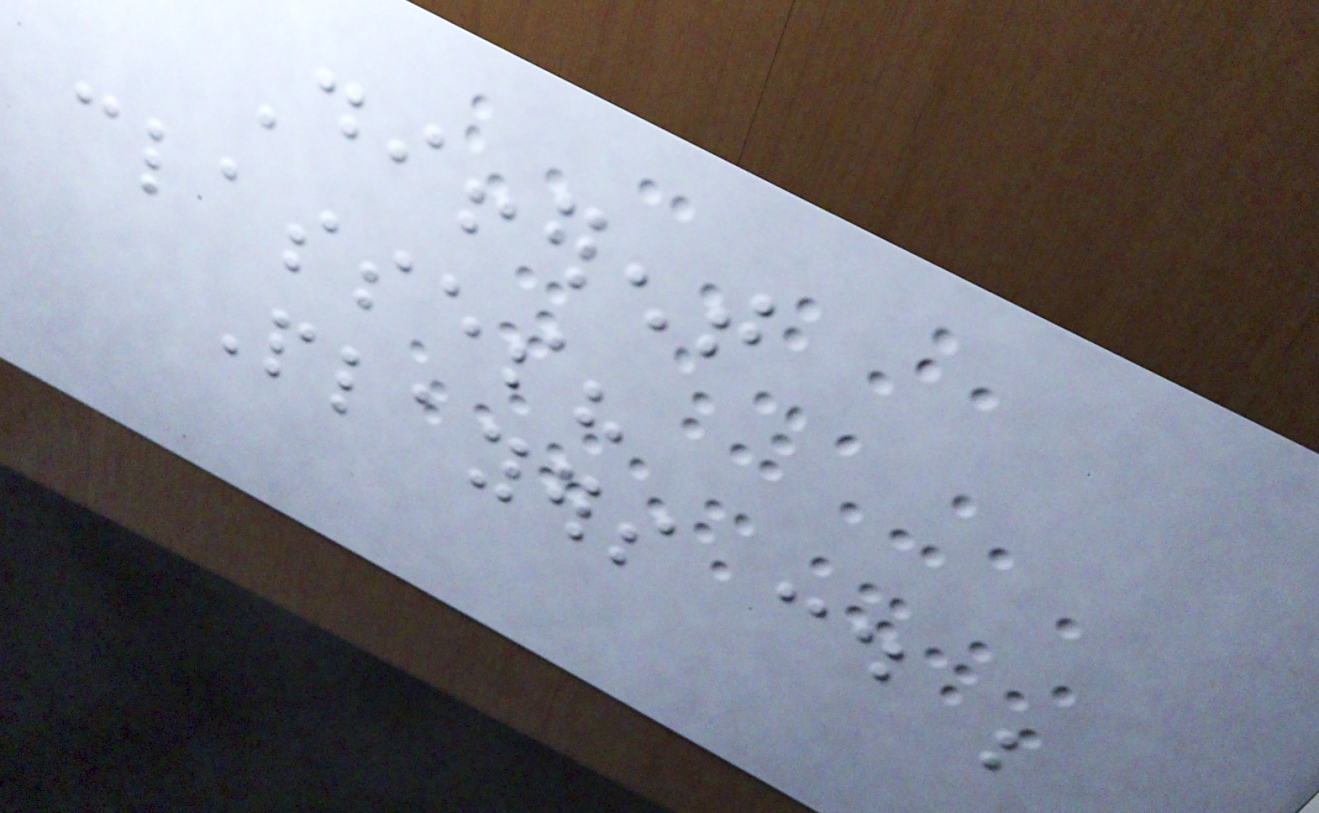Different
classes?
Players could be
